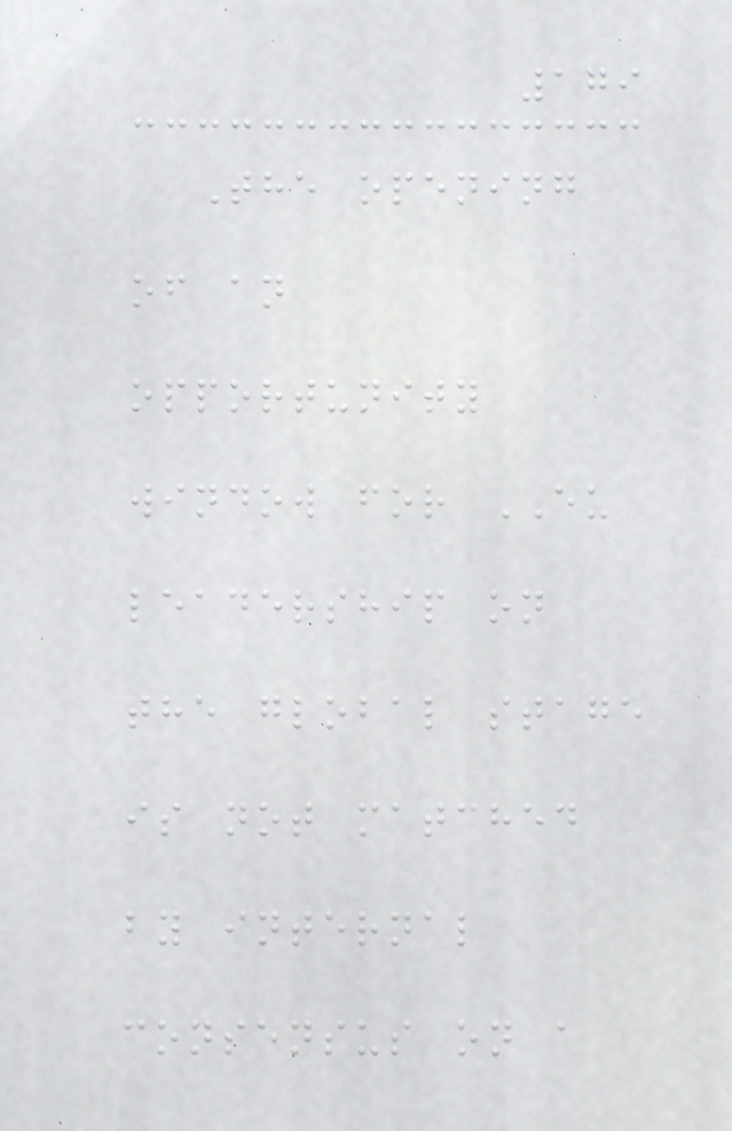179
The opening
of an
opportunity
window for EU
leadership on
the global stage
is not matched
by internal
consensus on a
